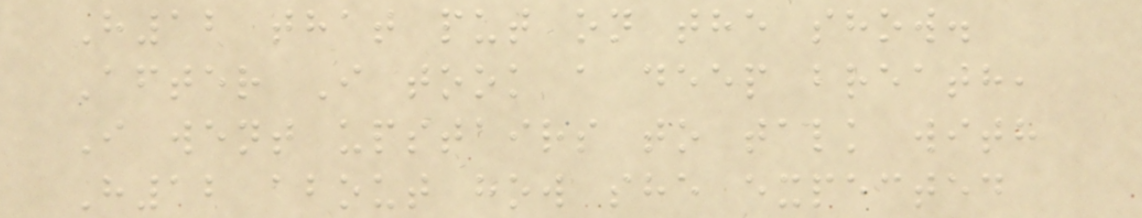H12 that put on the show.
After I took a deep breath,
I went upstairs to talk with
H12 about how she expected
